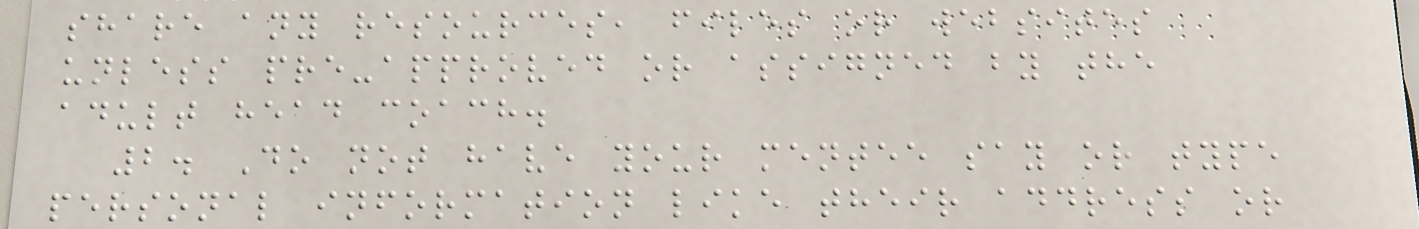share any resources, files or websites
unless pre-approved or assigned by the
adult head coach.
2. Do not have your mentee say or type
personal information like their address or
